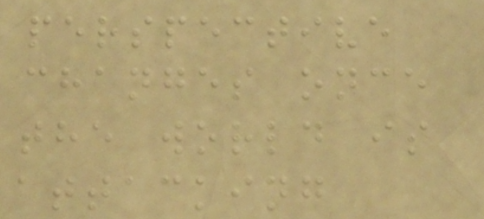perspective
changes once
the world is
attacking
